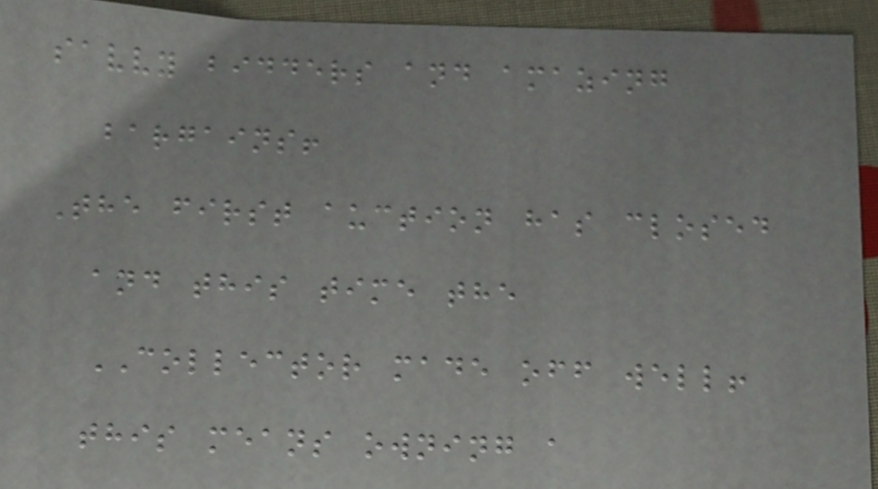savvy bidders and amazing
bargains!
The first auction has closed
and this time the
COLLECTOR made off well!
this means owning a
